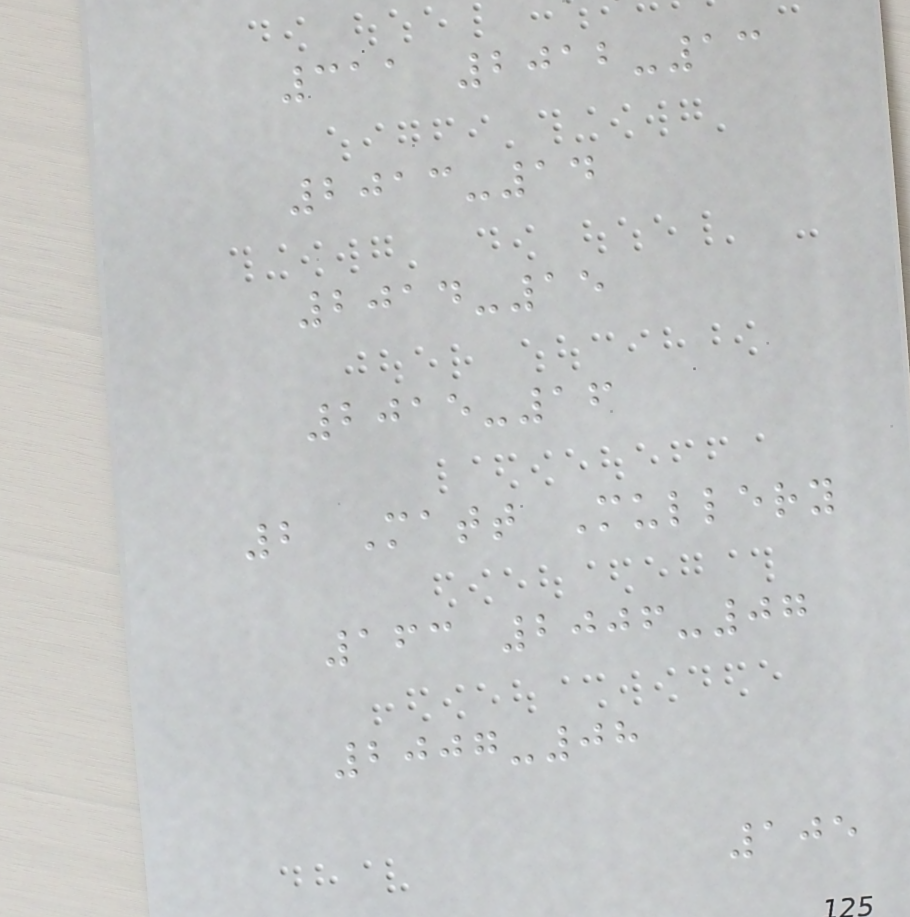311 2012-13
2013-14
2014-15
2015-16
2 Matt Mullery
163 2006-07
2007-08
105
